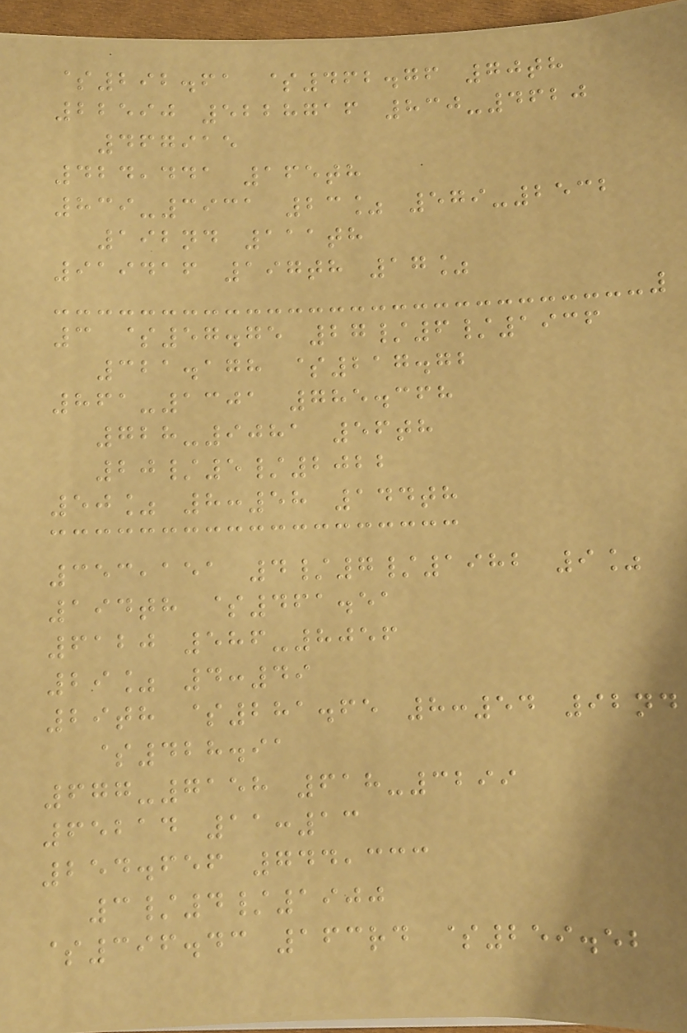$292.61 $462.76 70th
22590 5228716 830-4620
467915
424,441 165th
839-3931 23% 579-2532
192nd 111th
919416 197th 17%
3 $57.75 27/6/1936
321.178 $217.72
861-1301 785.368
728-9081 56th
20/5/2022
50% 8:58 144th
353,151 4/7/1982 9%
194th $461.51
6120 586-8056
29% 4:49
29th $281.65 8:54 92nd
$428.91
677-7158 618-3299
65214 11:13
254.656 744,333
3/4/1900
$396.43 163rd $259.52
